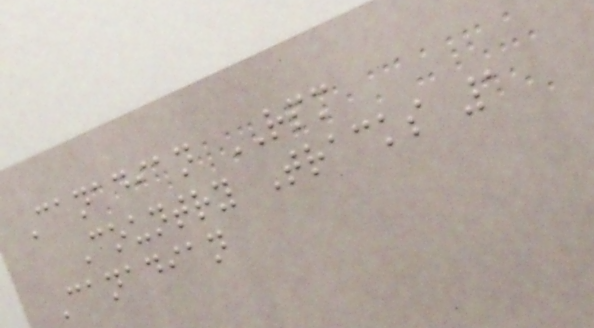Canadian RPM
Country Tracks 1
Canadian
